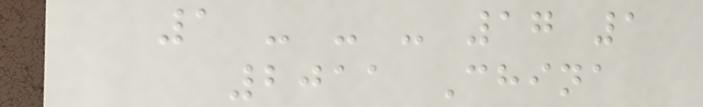1 - - - 17 1
2011 China
